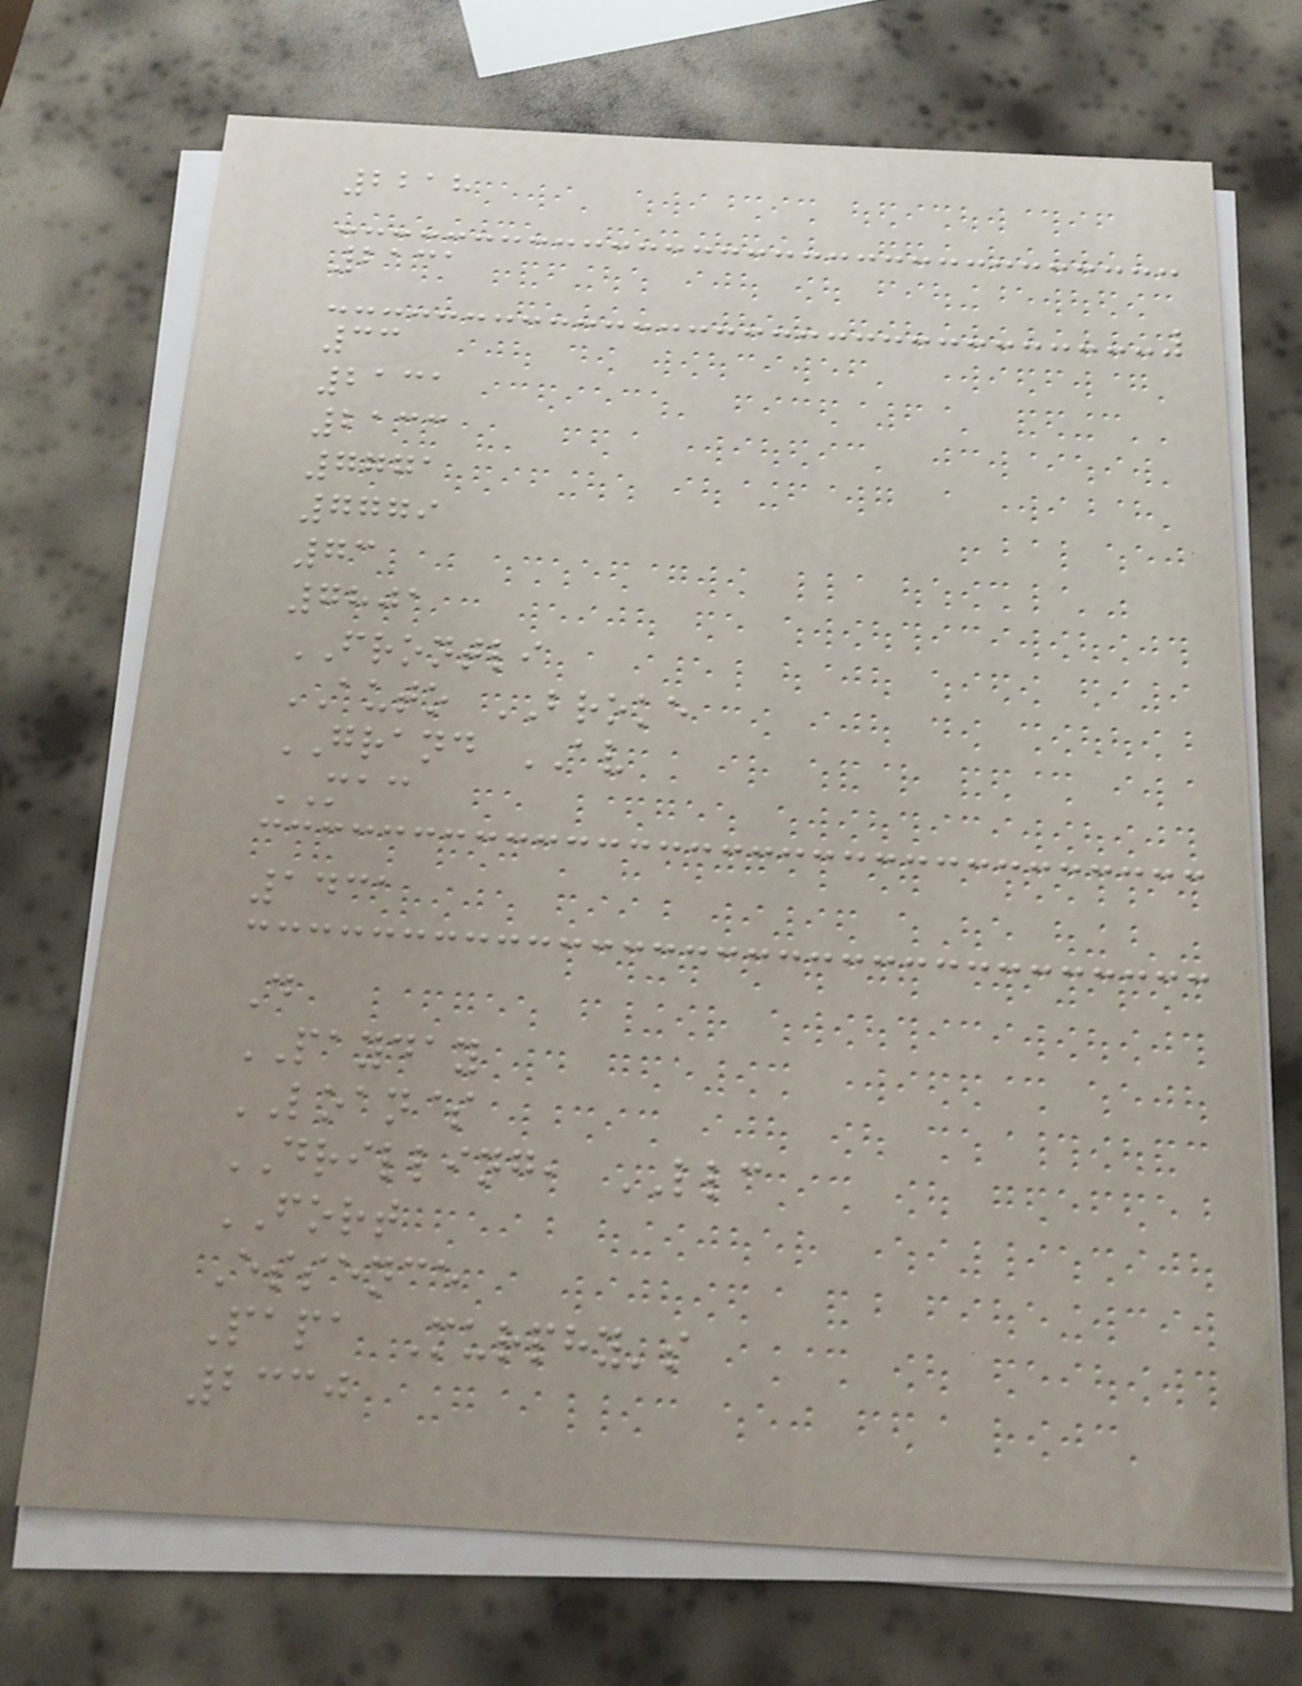2218
2131
33
2131
2133
7771
7779
73
7801
FRONTLI
AUTO BROKE
GRAND AV
MAC
1431
D
PAYDAY
LOAN$
DRILLING, LLC
FORT
Essence
Papa Murphy's
2330
